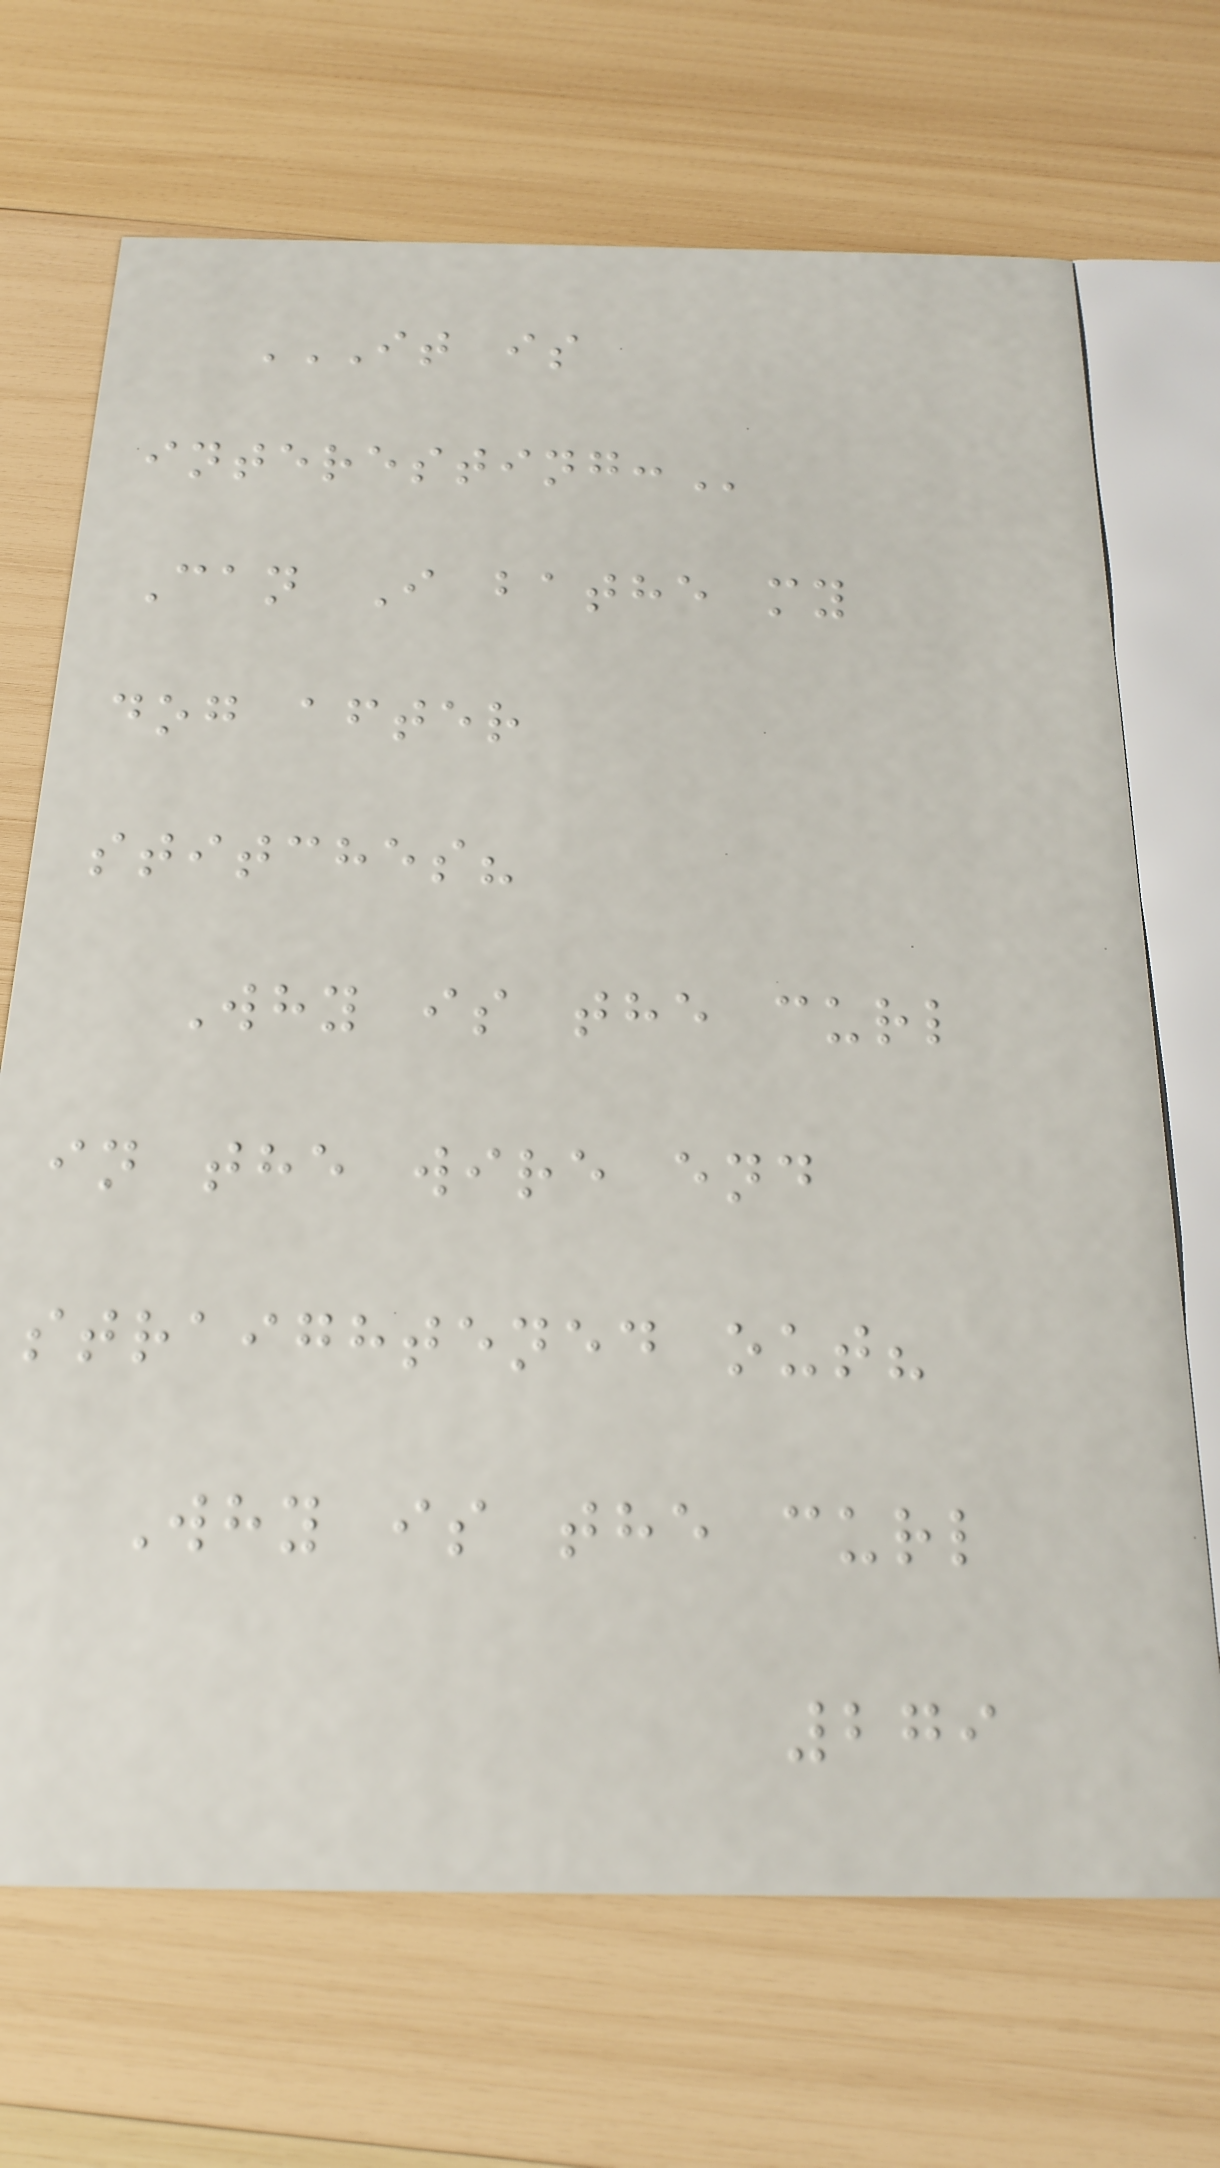IT IS
INTERESTING:
Can I bathe my
dog after
stitches?
Why is the curl
in the wire end
straightened out?
Why is the curl
279
